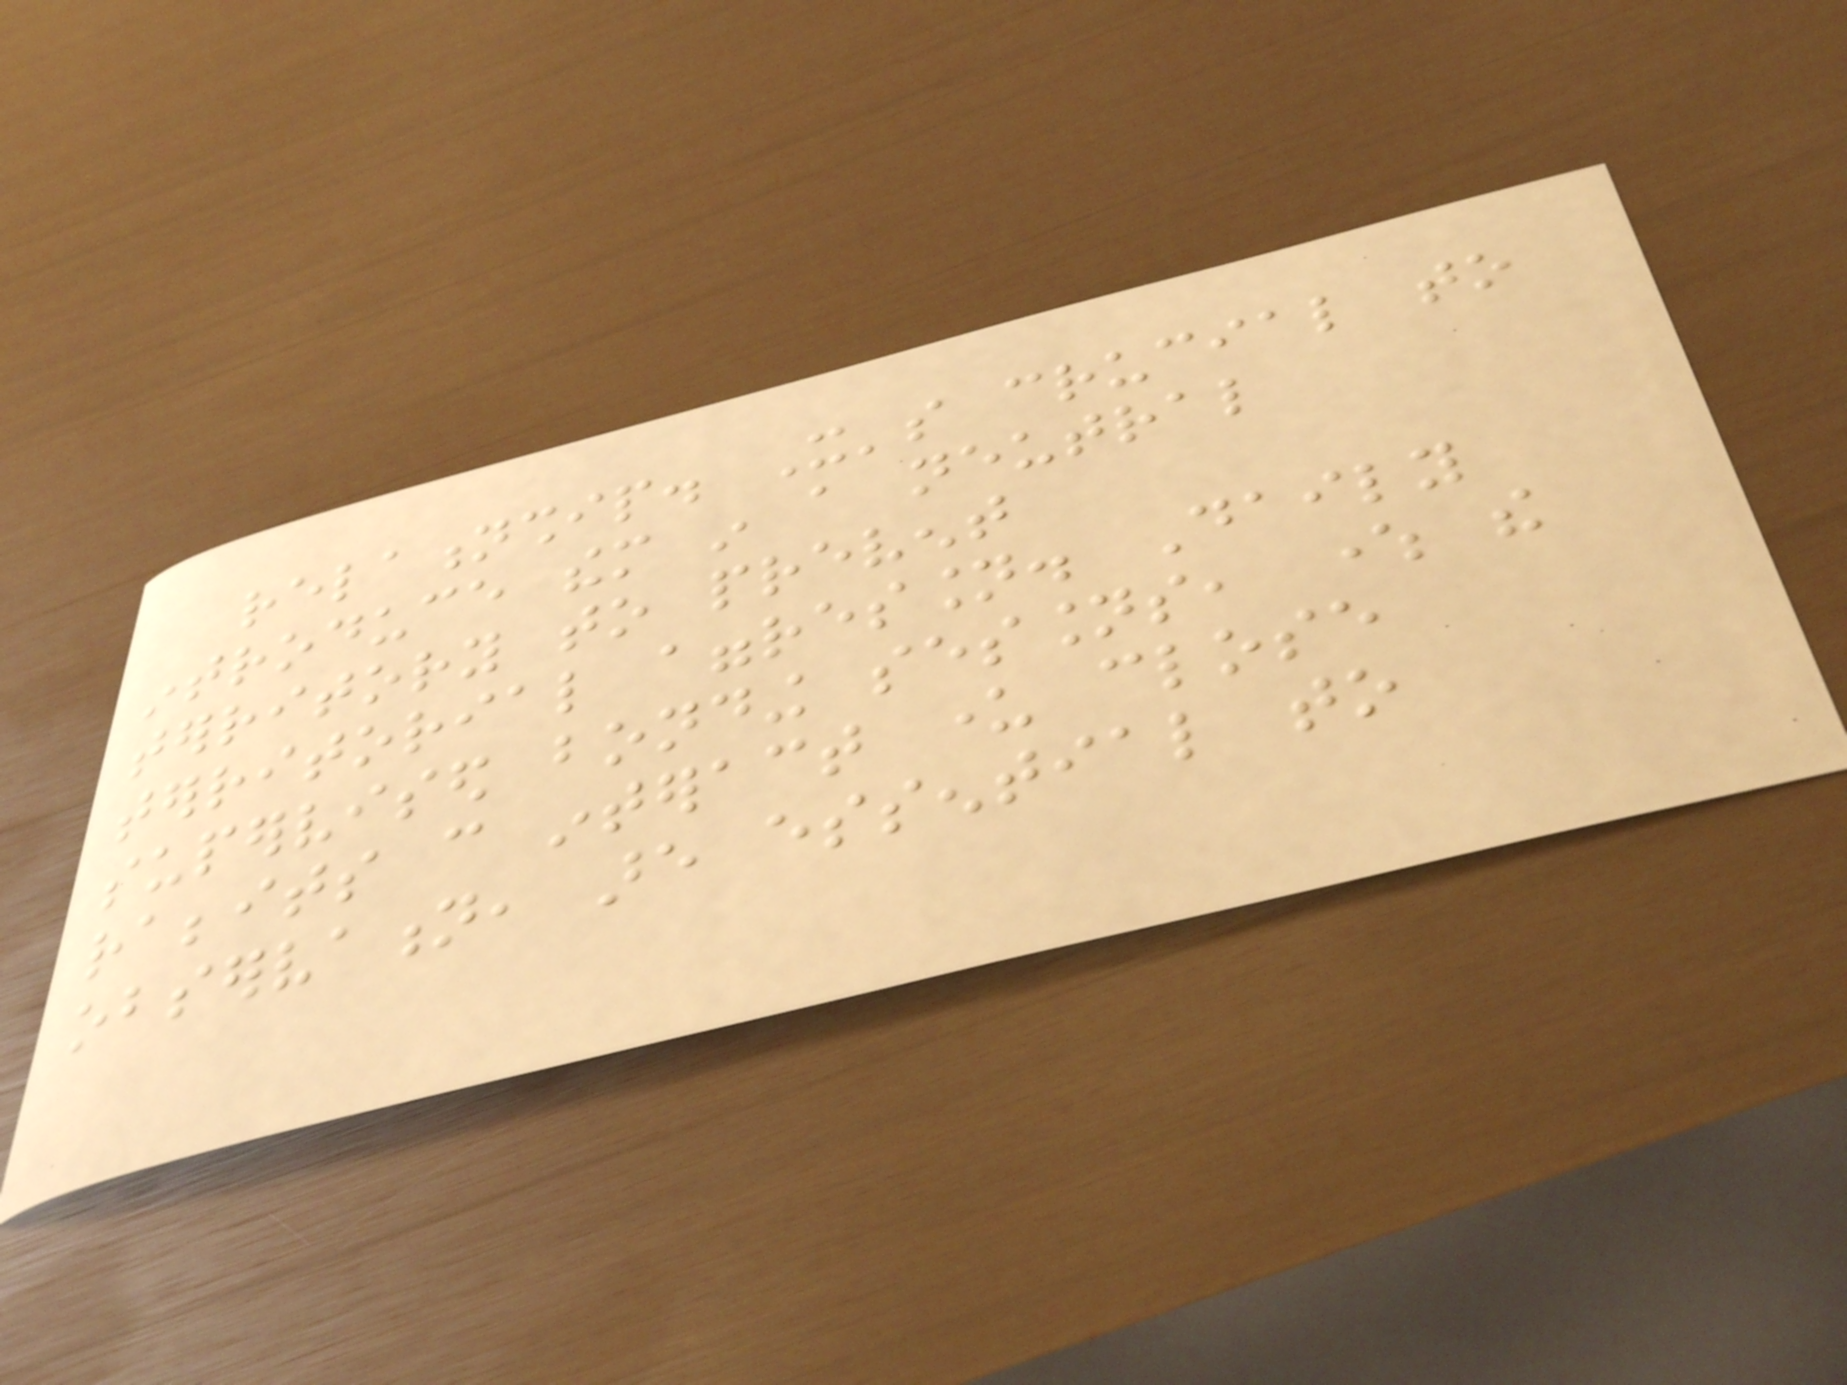relationship. It's crucial to
introduce them in a neutral
territory to prevent
territorial aggression. Daily
supervised bonding sessions, where the
rabbits can interact under close
observation, are essential to
